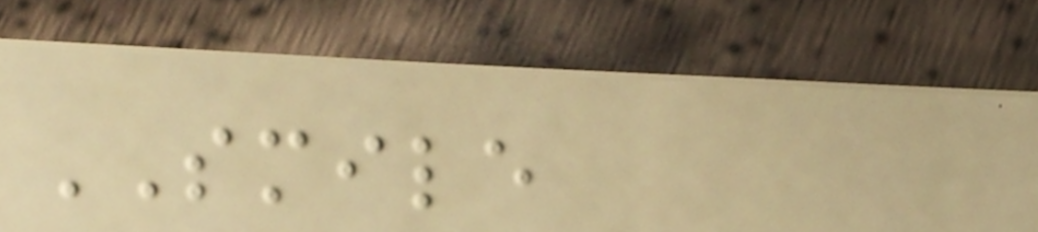SMILE
